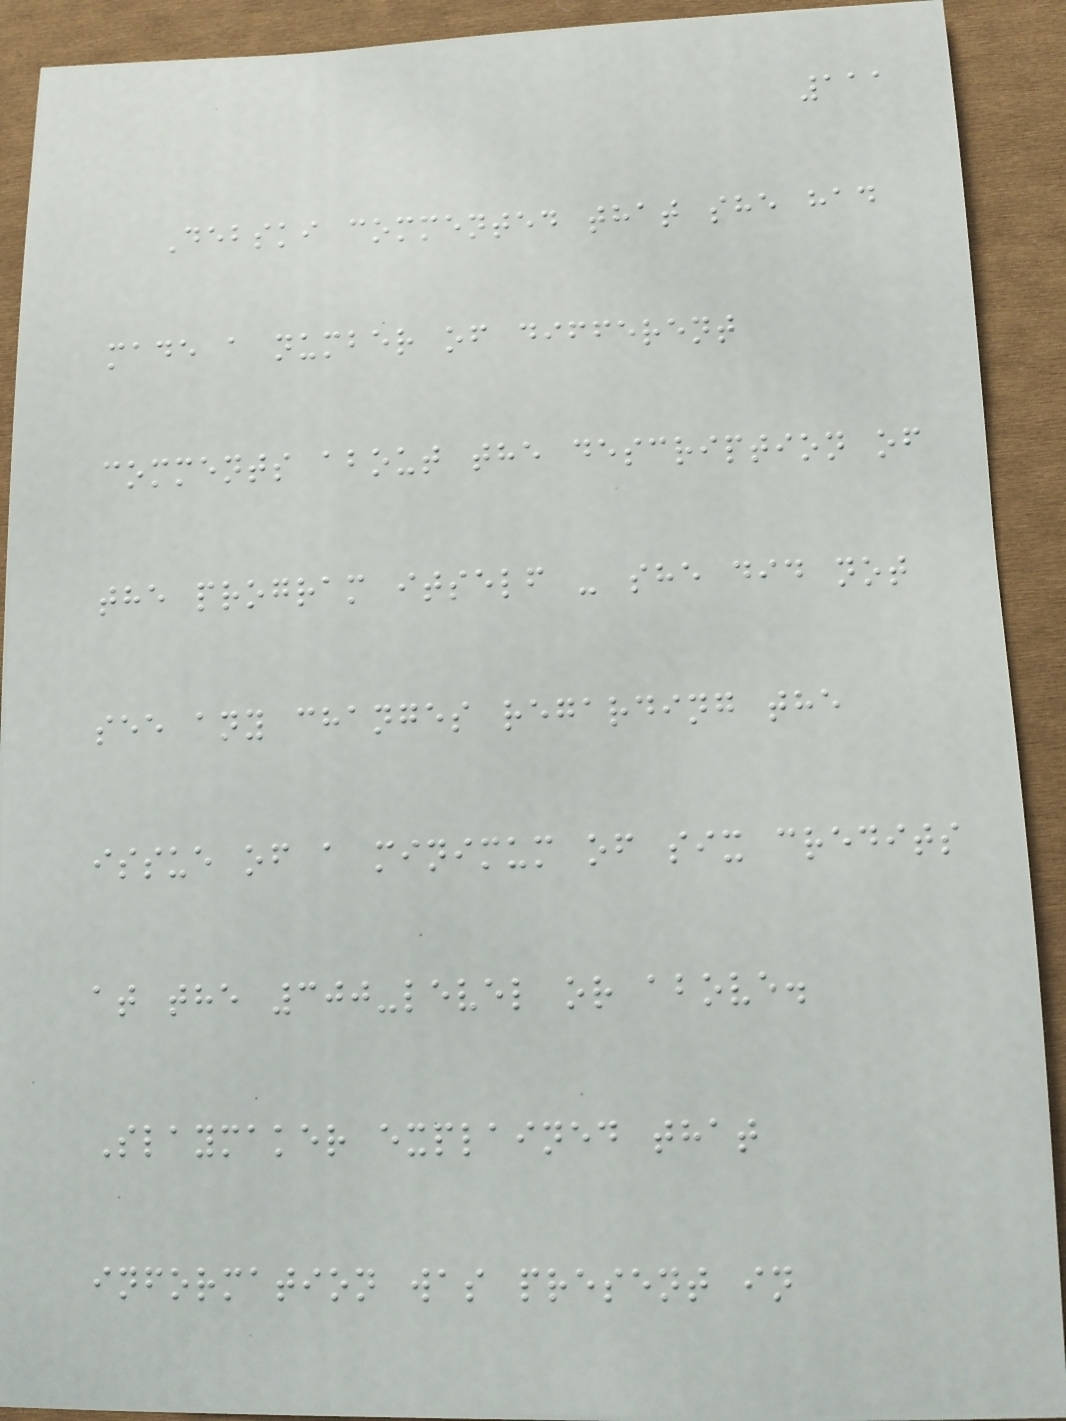111
Debski commented that she had
made a number of different
comments about the description of
the program itself - she did not
see any changes regarding the
issue of a minimum of six credits
at the 300-level or above.
Slaymaker explained that
information was present in
